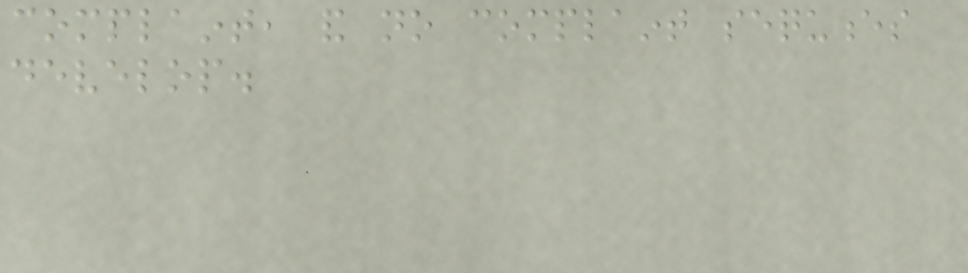complaint, and no complaint sequences
develop.
